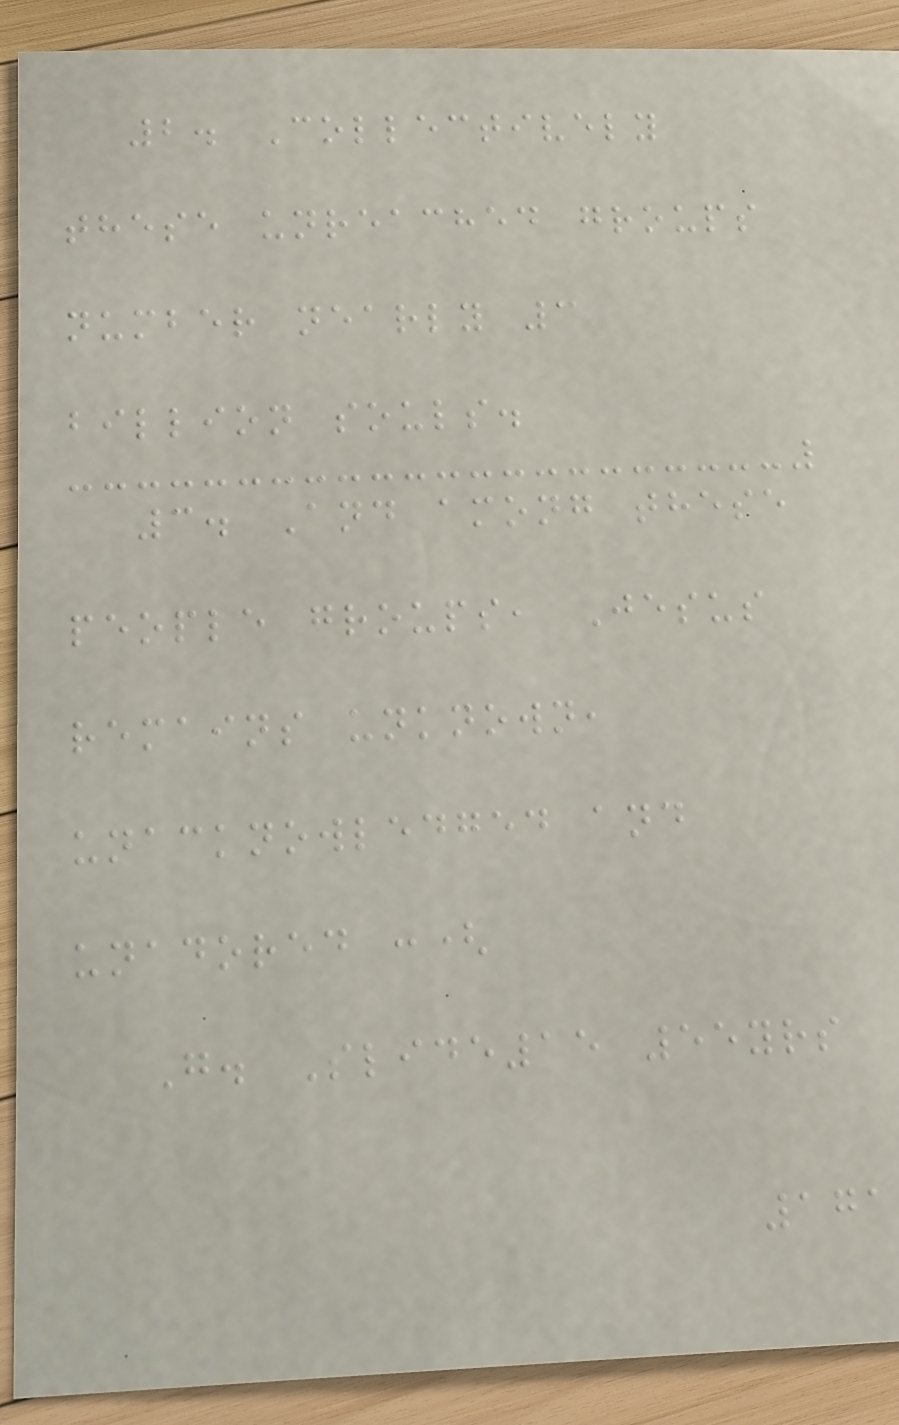2. Collectively
these unreached groups
number nearly 3
billion souls.
3. And among these
people groups, Jesus
remains unknown,
unacknowledged and
unadored :(
G. Slide15 55yrs
171
